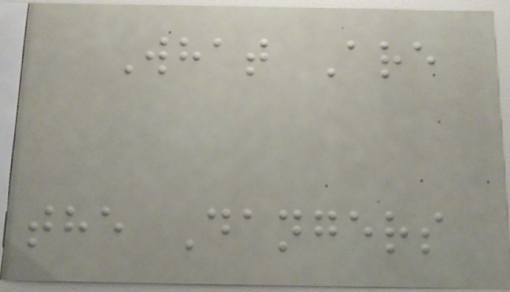What Are
the Dangers
